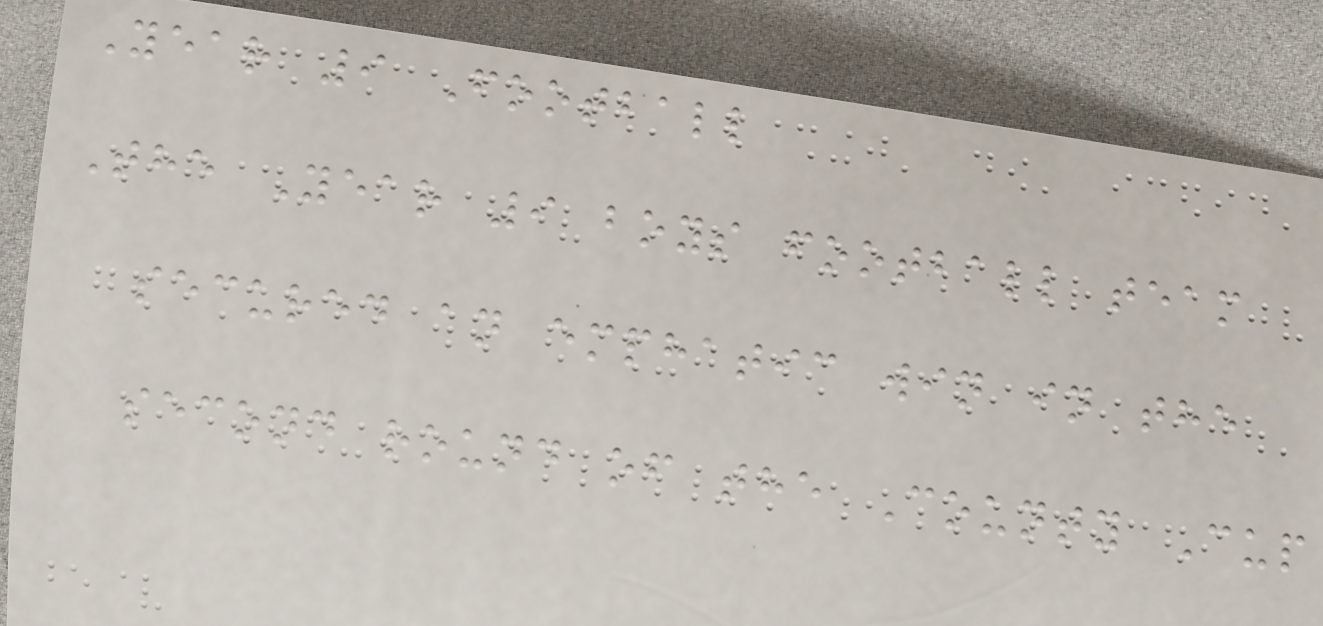Year 9 Football
The Year 9 boys football team
secured an emphatic win in the
second round of the County Cup
